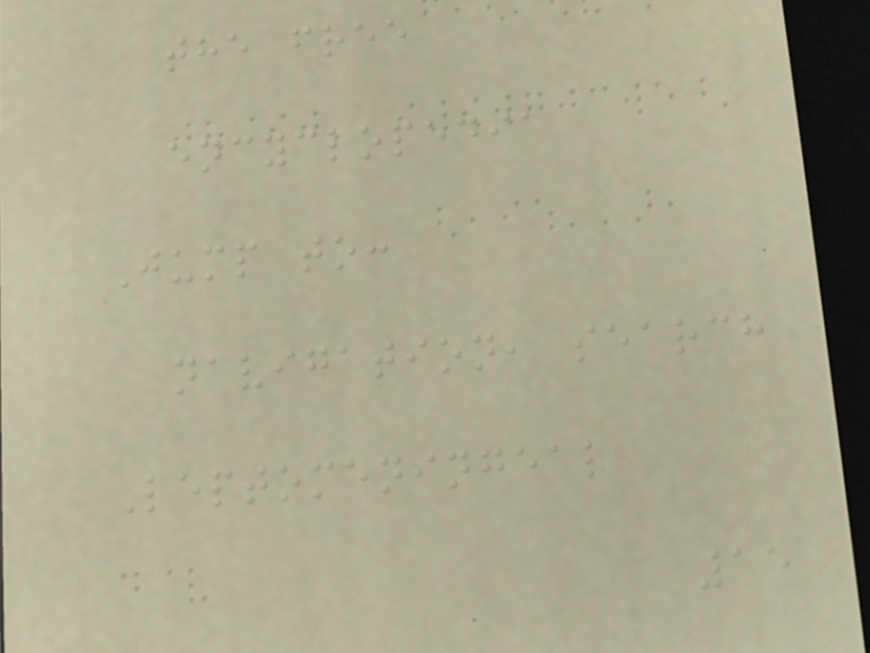the free
encyclopedia
Jump to:
navigation, search
Leptomeningeal
15
